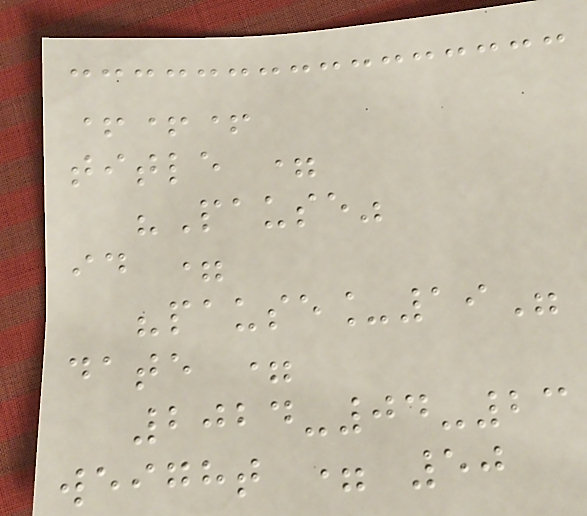+++
title =
"Pause"
id =
"pause_19"
date =
2024-04-23
weight = 50
